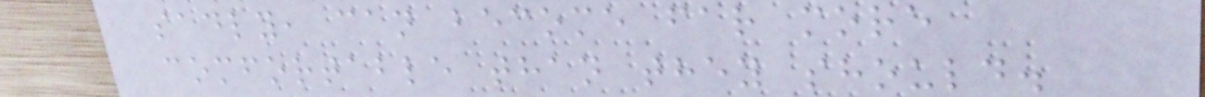sadly, can become far more
comfortable than they should.
